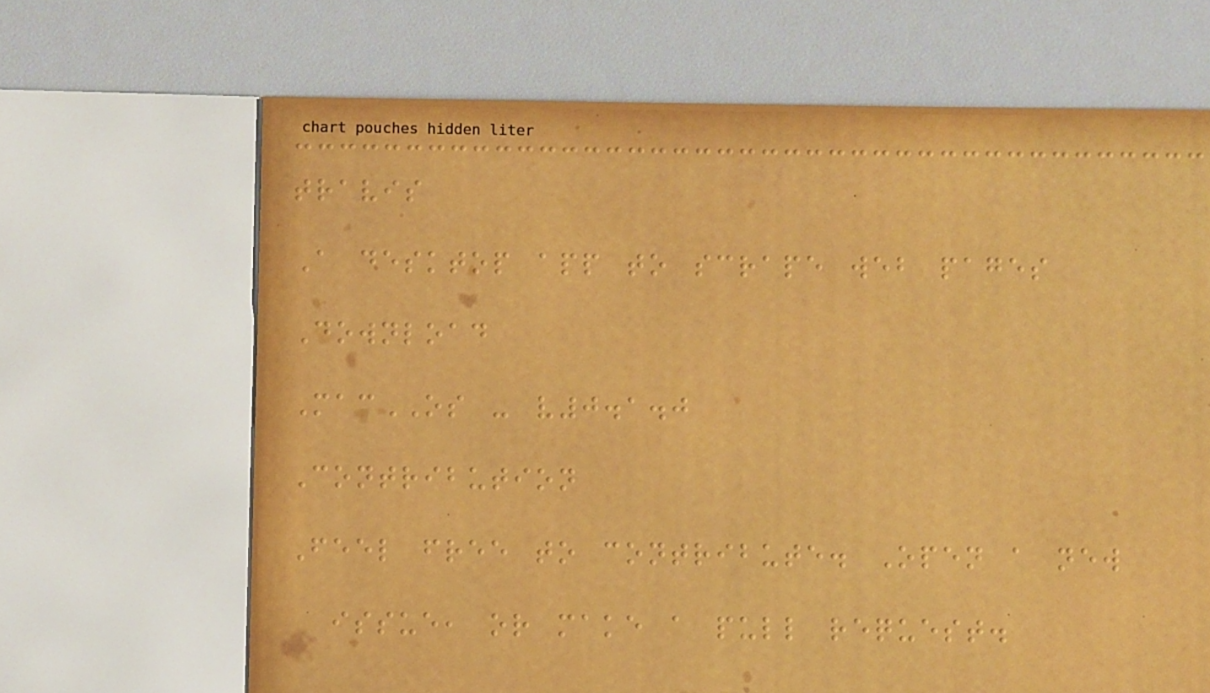travis
A desktop app to scrape web pages
Download
MacOS - v0.1.0
Contribution
Feel free to contribute. Open a new
issue, or make a pull request.
